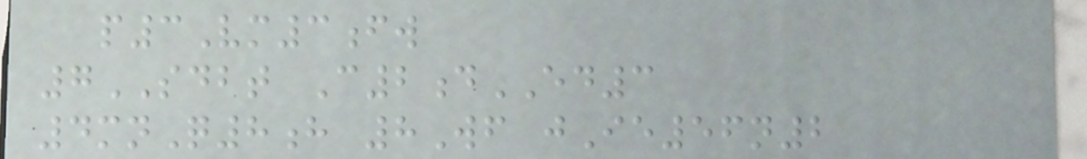p3Vm3fw
7SDBT C2dED3
4mnQ8h 8Wf jIe56n2
